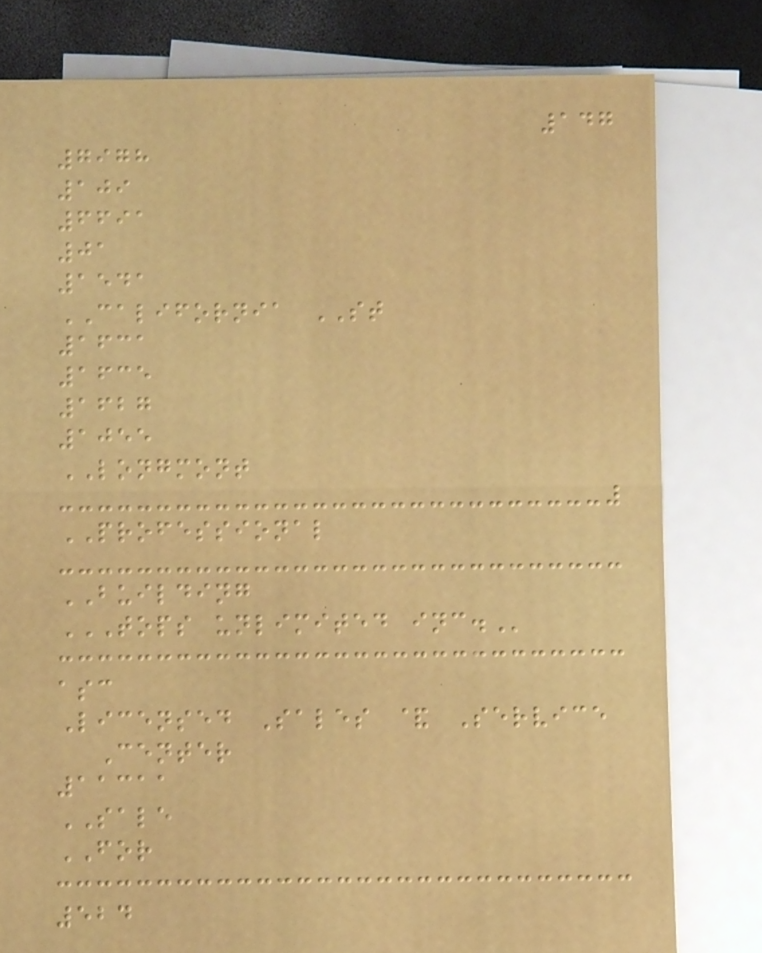147
7978
109
6691
01
1541
CALIFORNIA ST
1631
1635
1627
1055
LONGMONT
PROFESSIONAL
BUILDING
TOPS UNLIMITED INC.
asc
Licensed Sales & Service
Center
11311
SALE
FOR
524
